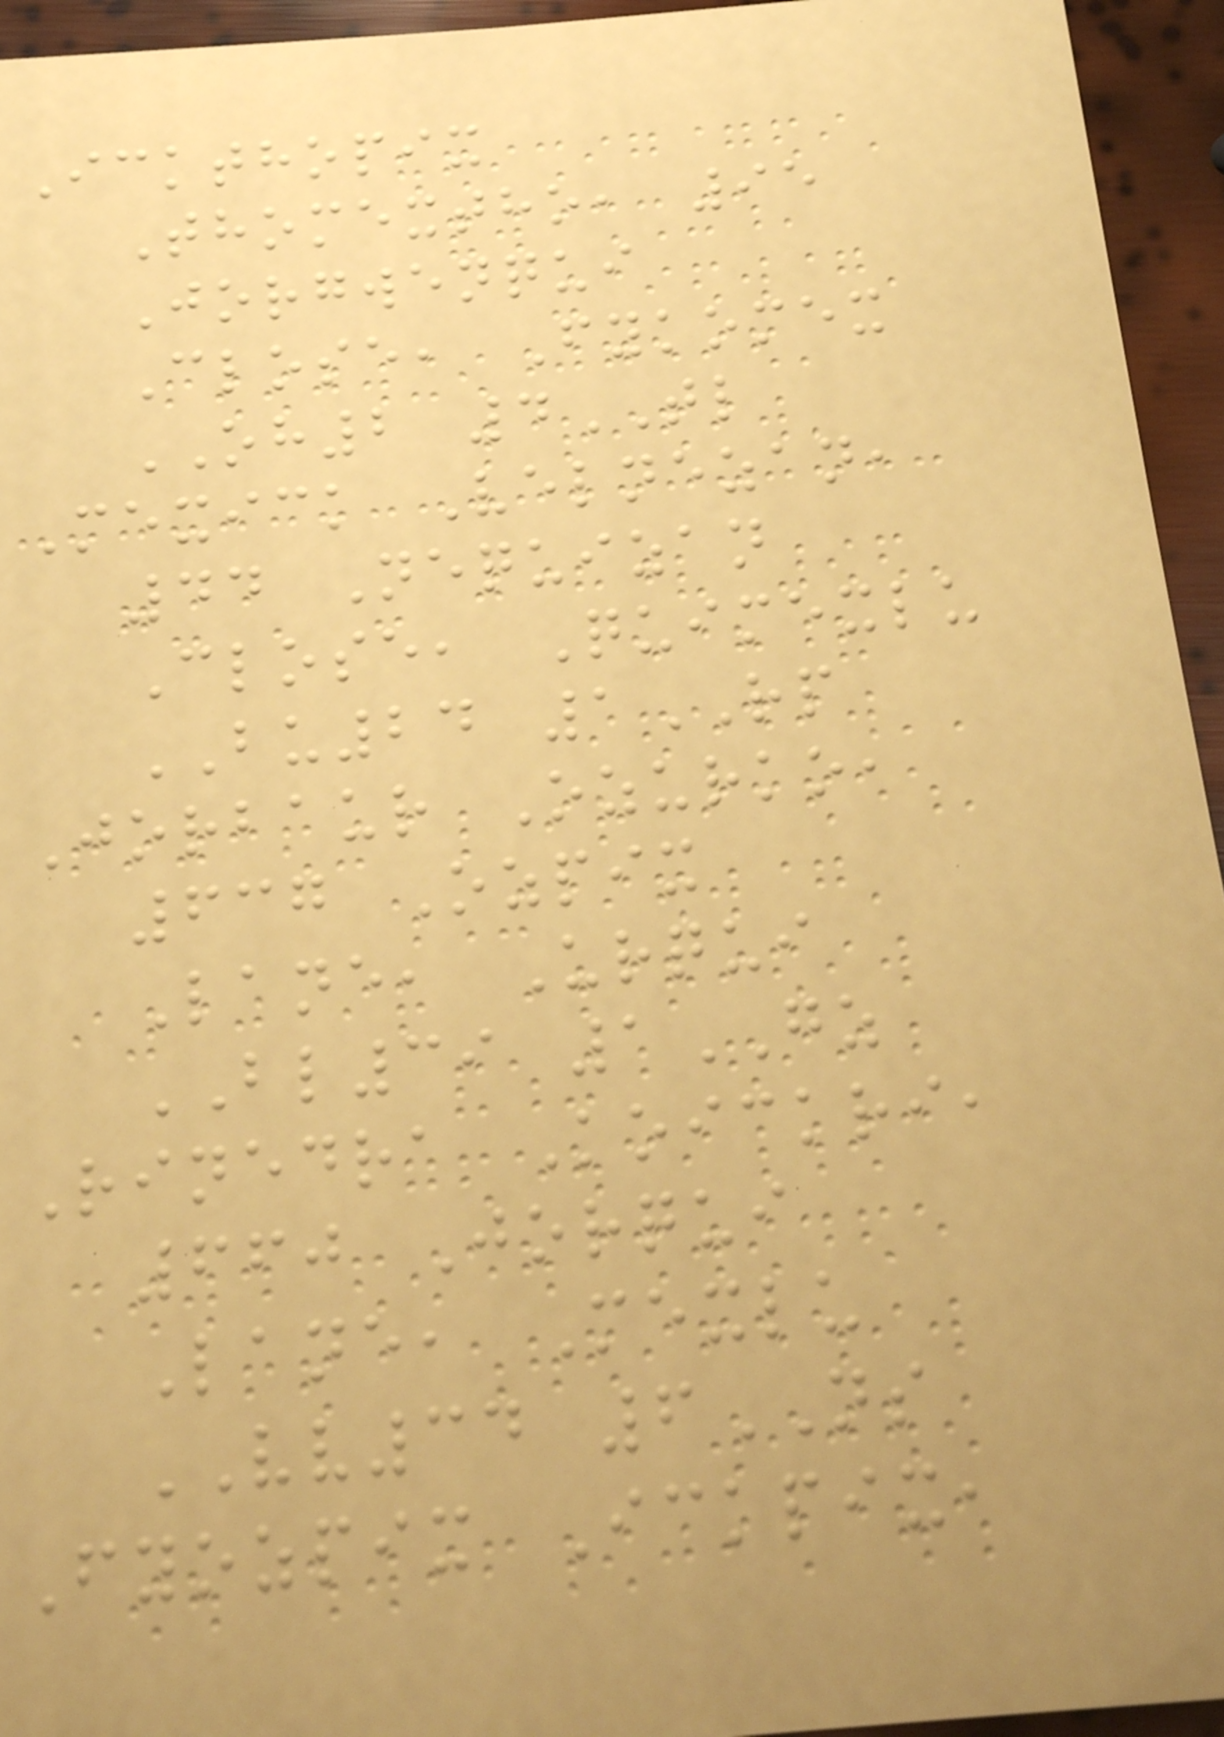Ickthopix
Thomextho, 95
Jorgwenqui
Close, Fykomex
OH2 4TL
Mexick Velnezan,
44 Nequizan
Close, Quimexlu
BU24 1RP
Jorbaur Ozurko,
637 Ozpix
Lane, Urqui
BL39 1GZ
Rinedra Koickri,
660 Jorqui
Lane, Mexlu
VV34 6NS
Fyozpix Ickpix,
